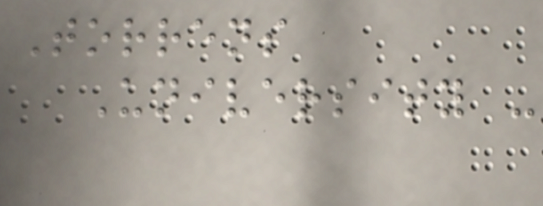Torrens
University -
